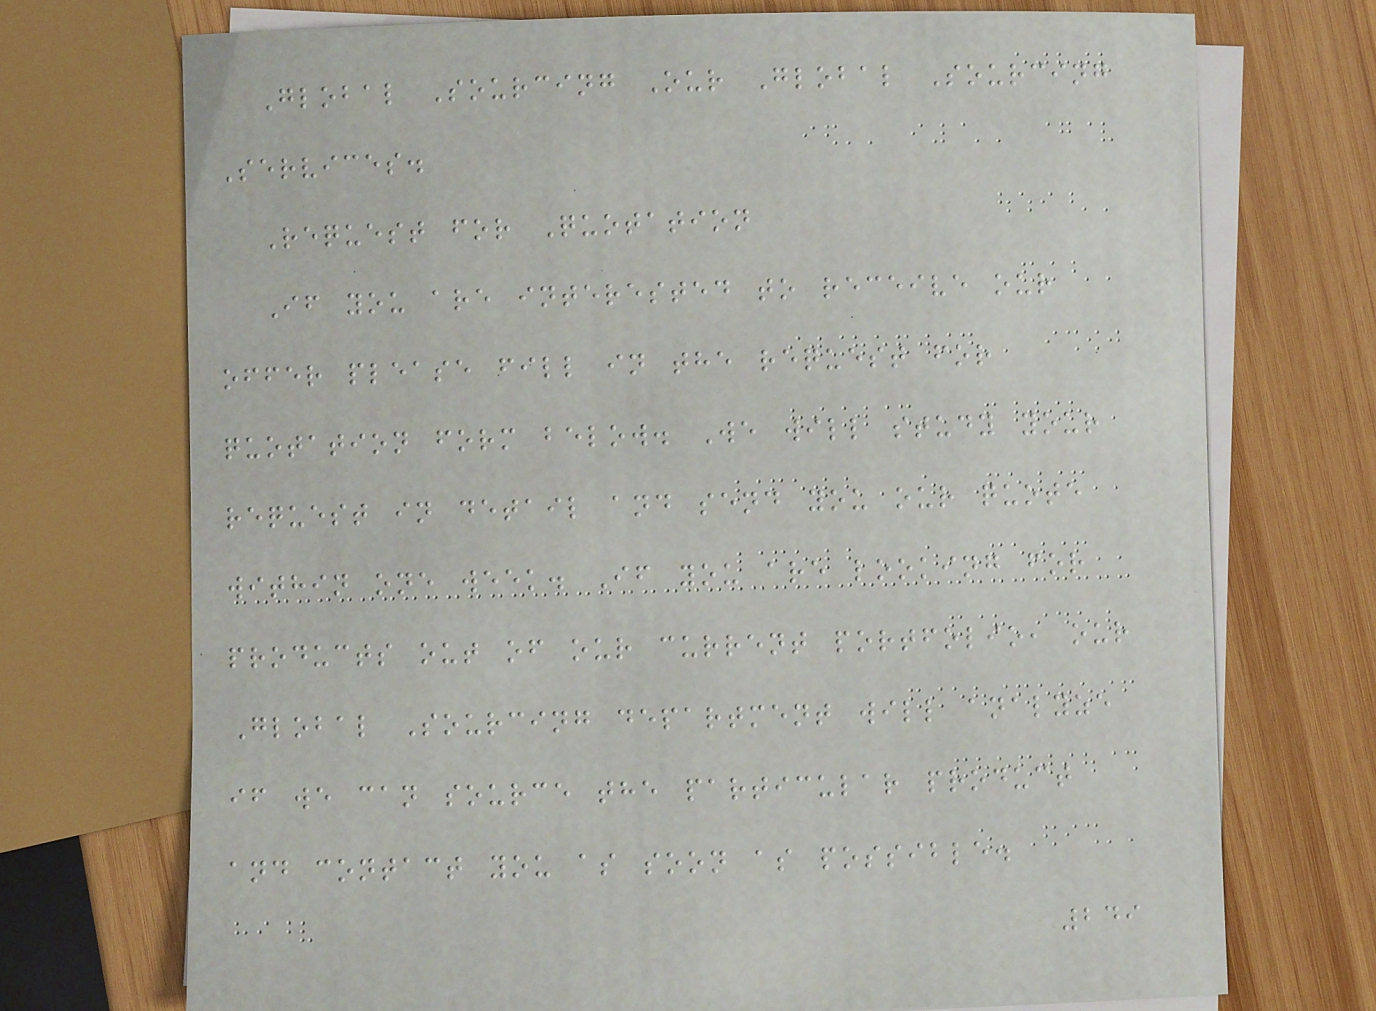Global Sourcing Our Global Sourcing
Services.
Request for Quotation
If you are interested to receive our
offer please fill in the request for
quotation form below. We will study your
request in detail and send you our quote
within one week. If you are looking for
products out of our current portfolio, our
Global Sourcing department will analyze
if we can source the particular product
and contact you as soon as possible.
249
